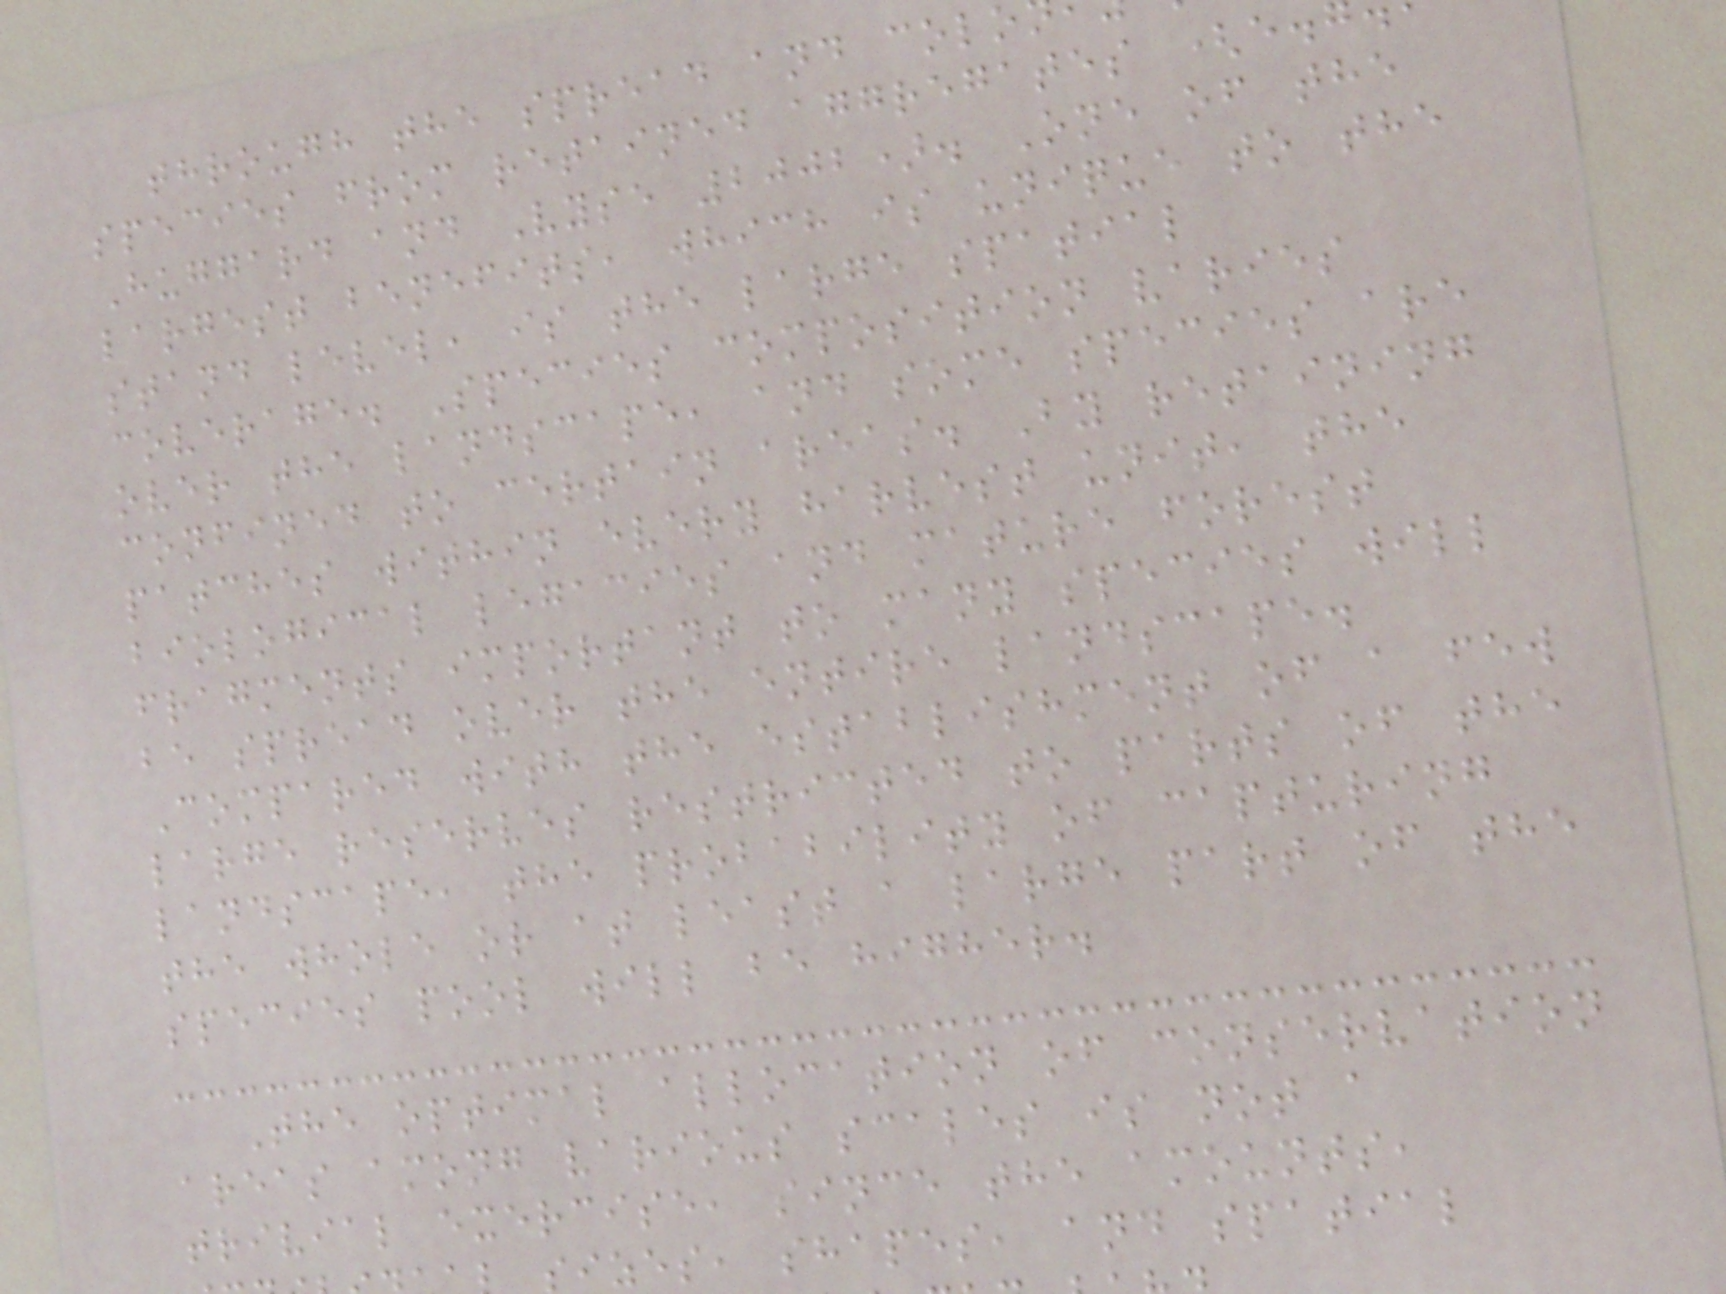through the spread and colo
species from retained aggregates (e.
Huggard and Vyse 2002). One of the
largest benefits, which is unique to the
stand level, is the large spatial
coverage. Species composition varies
over the landscape, and some species are
confined to certain areas. By retaining
patches within every harvest unit, the
biological legacies and mature forest
fragments important to many species will
be spread over the entire landscape.
Compared with the establishment of a few
large reserves restricted to parts of the
landscape, the probability of capturing
the whole or at least a large part of the
species pool will be higher.
The optimal allocation of conservation
areas among various scales is not a
trivial exercise, since the amounts,
sizes, shapes, and spatial
